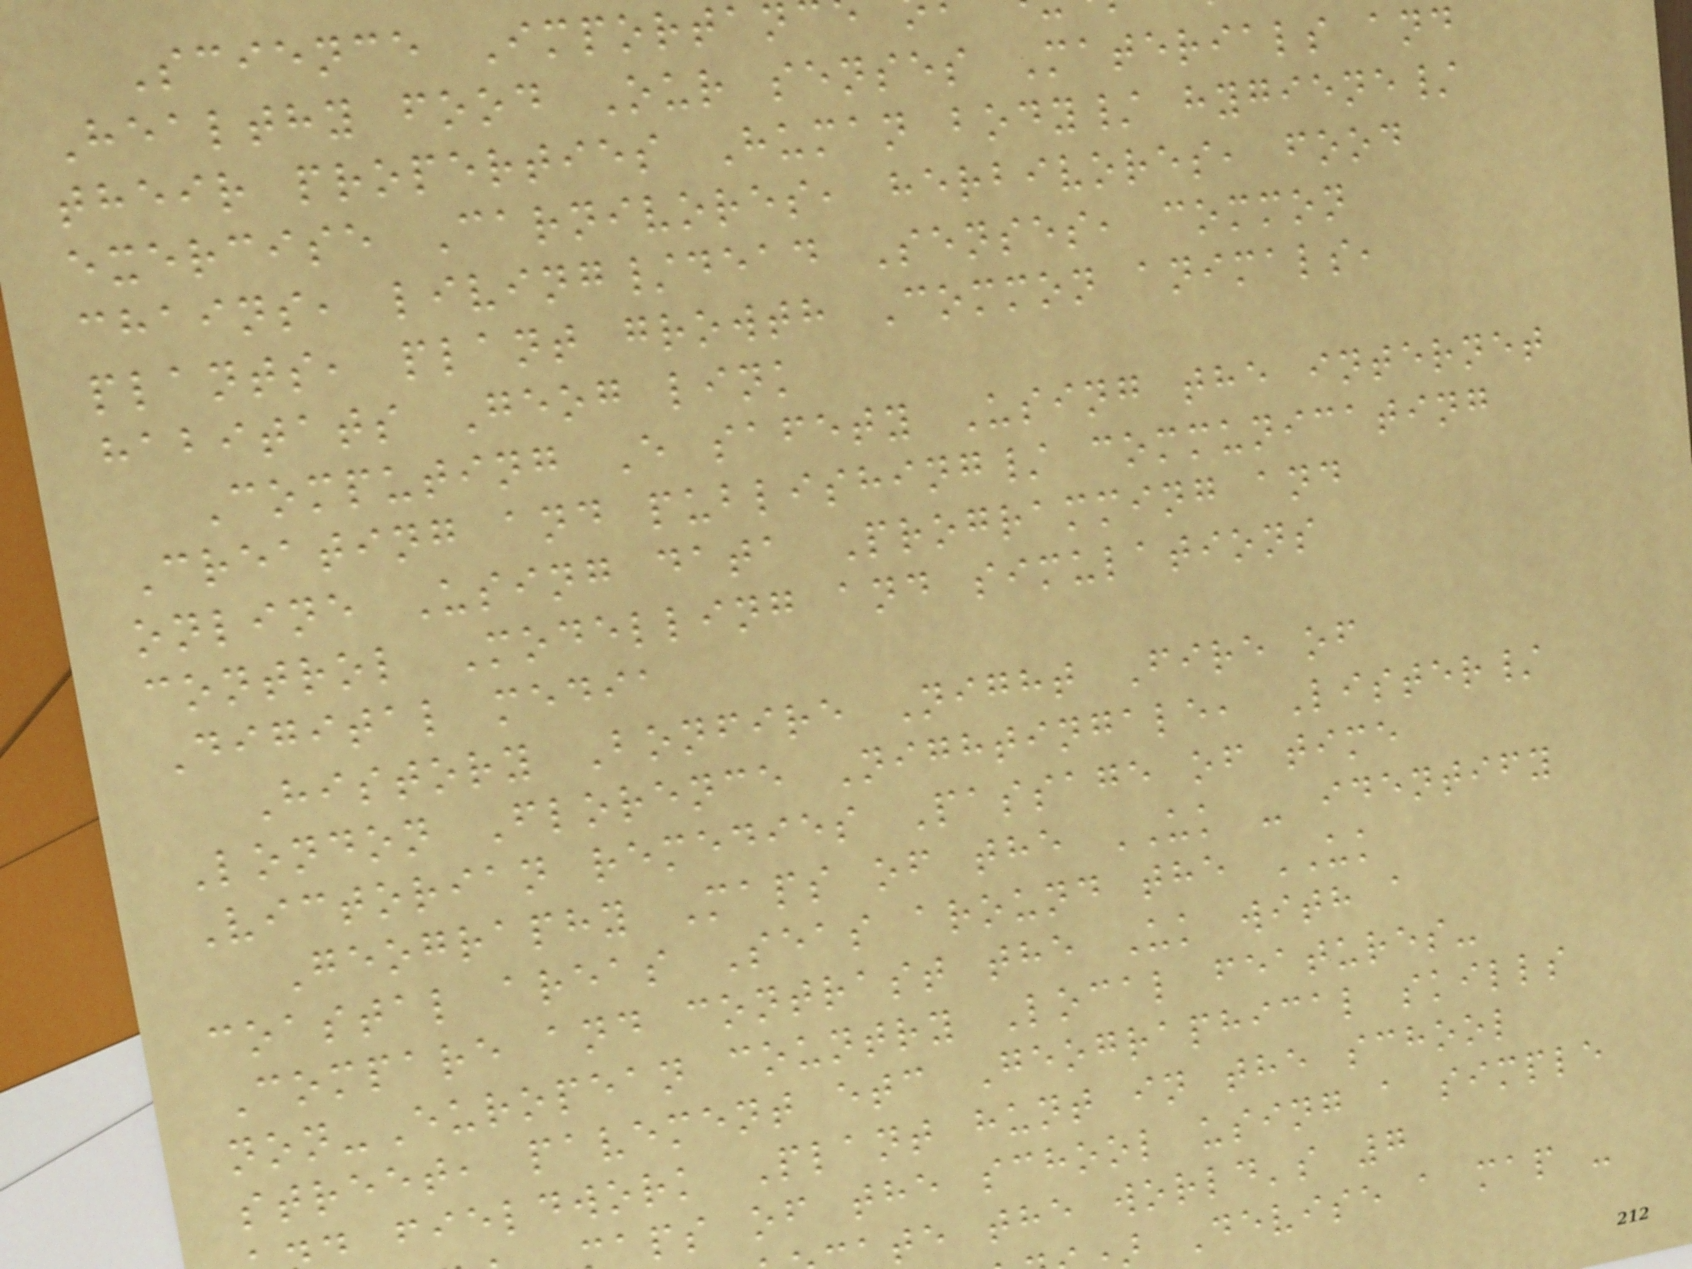Science Importan
Healthy food Our senses Materials and
their properties Human body/ hygiene/
exercise Carnivores, herbivores, food
chains, living/dead Senses, common
plants, plant growth Common animals,
habitats Geog link
Computing E safety Using the internet
Creating and publishing/ communicating
online Using data Programming and
control Modelling and simulations
Digital media
History Bonfire Night Fire of
London Florence Nightingale, Lister/
Victorian remedies Passage of time
Geography Maps of the UK - identify
coastal areas Seas around the UK
Compare and contrast the Uk with a
non-European country Local features-
street, pavement etc Geographical skills
fieldwork Plant hunt in the school
aps of the school using a simple
te the world's 7
Devise a map -
